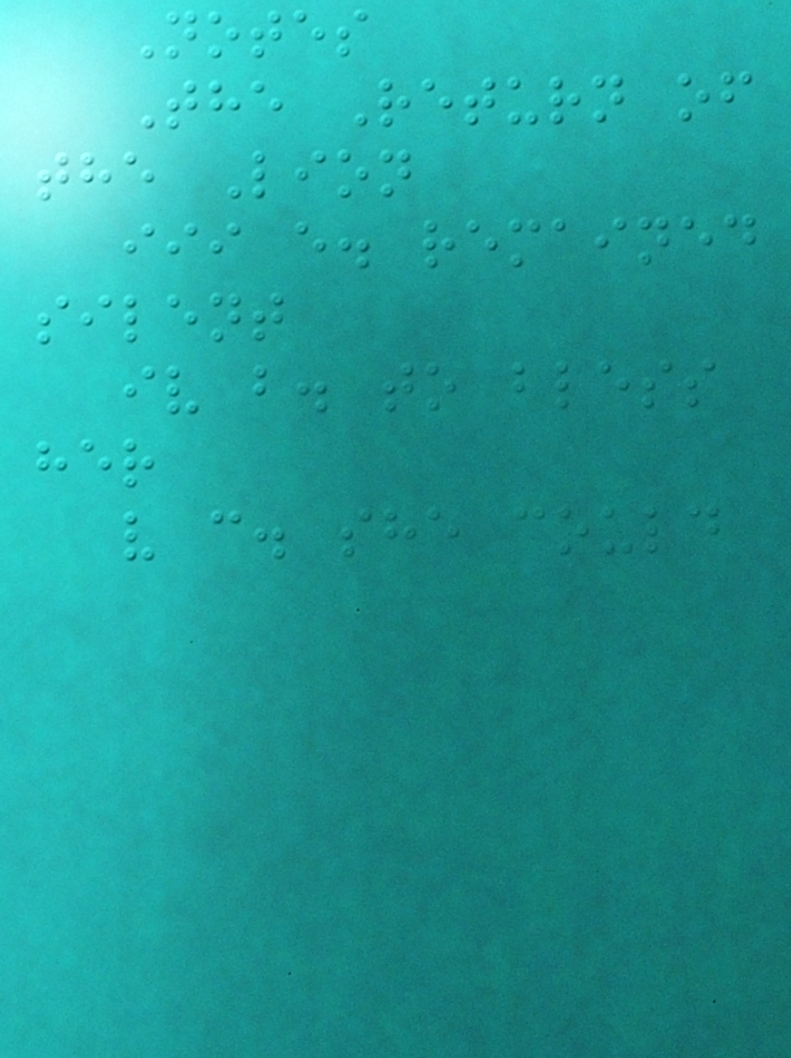Notes
The Return of
the Lion
iii e. remained
silent
iv b. to bless
her
v c. she could
